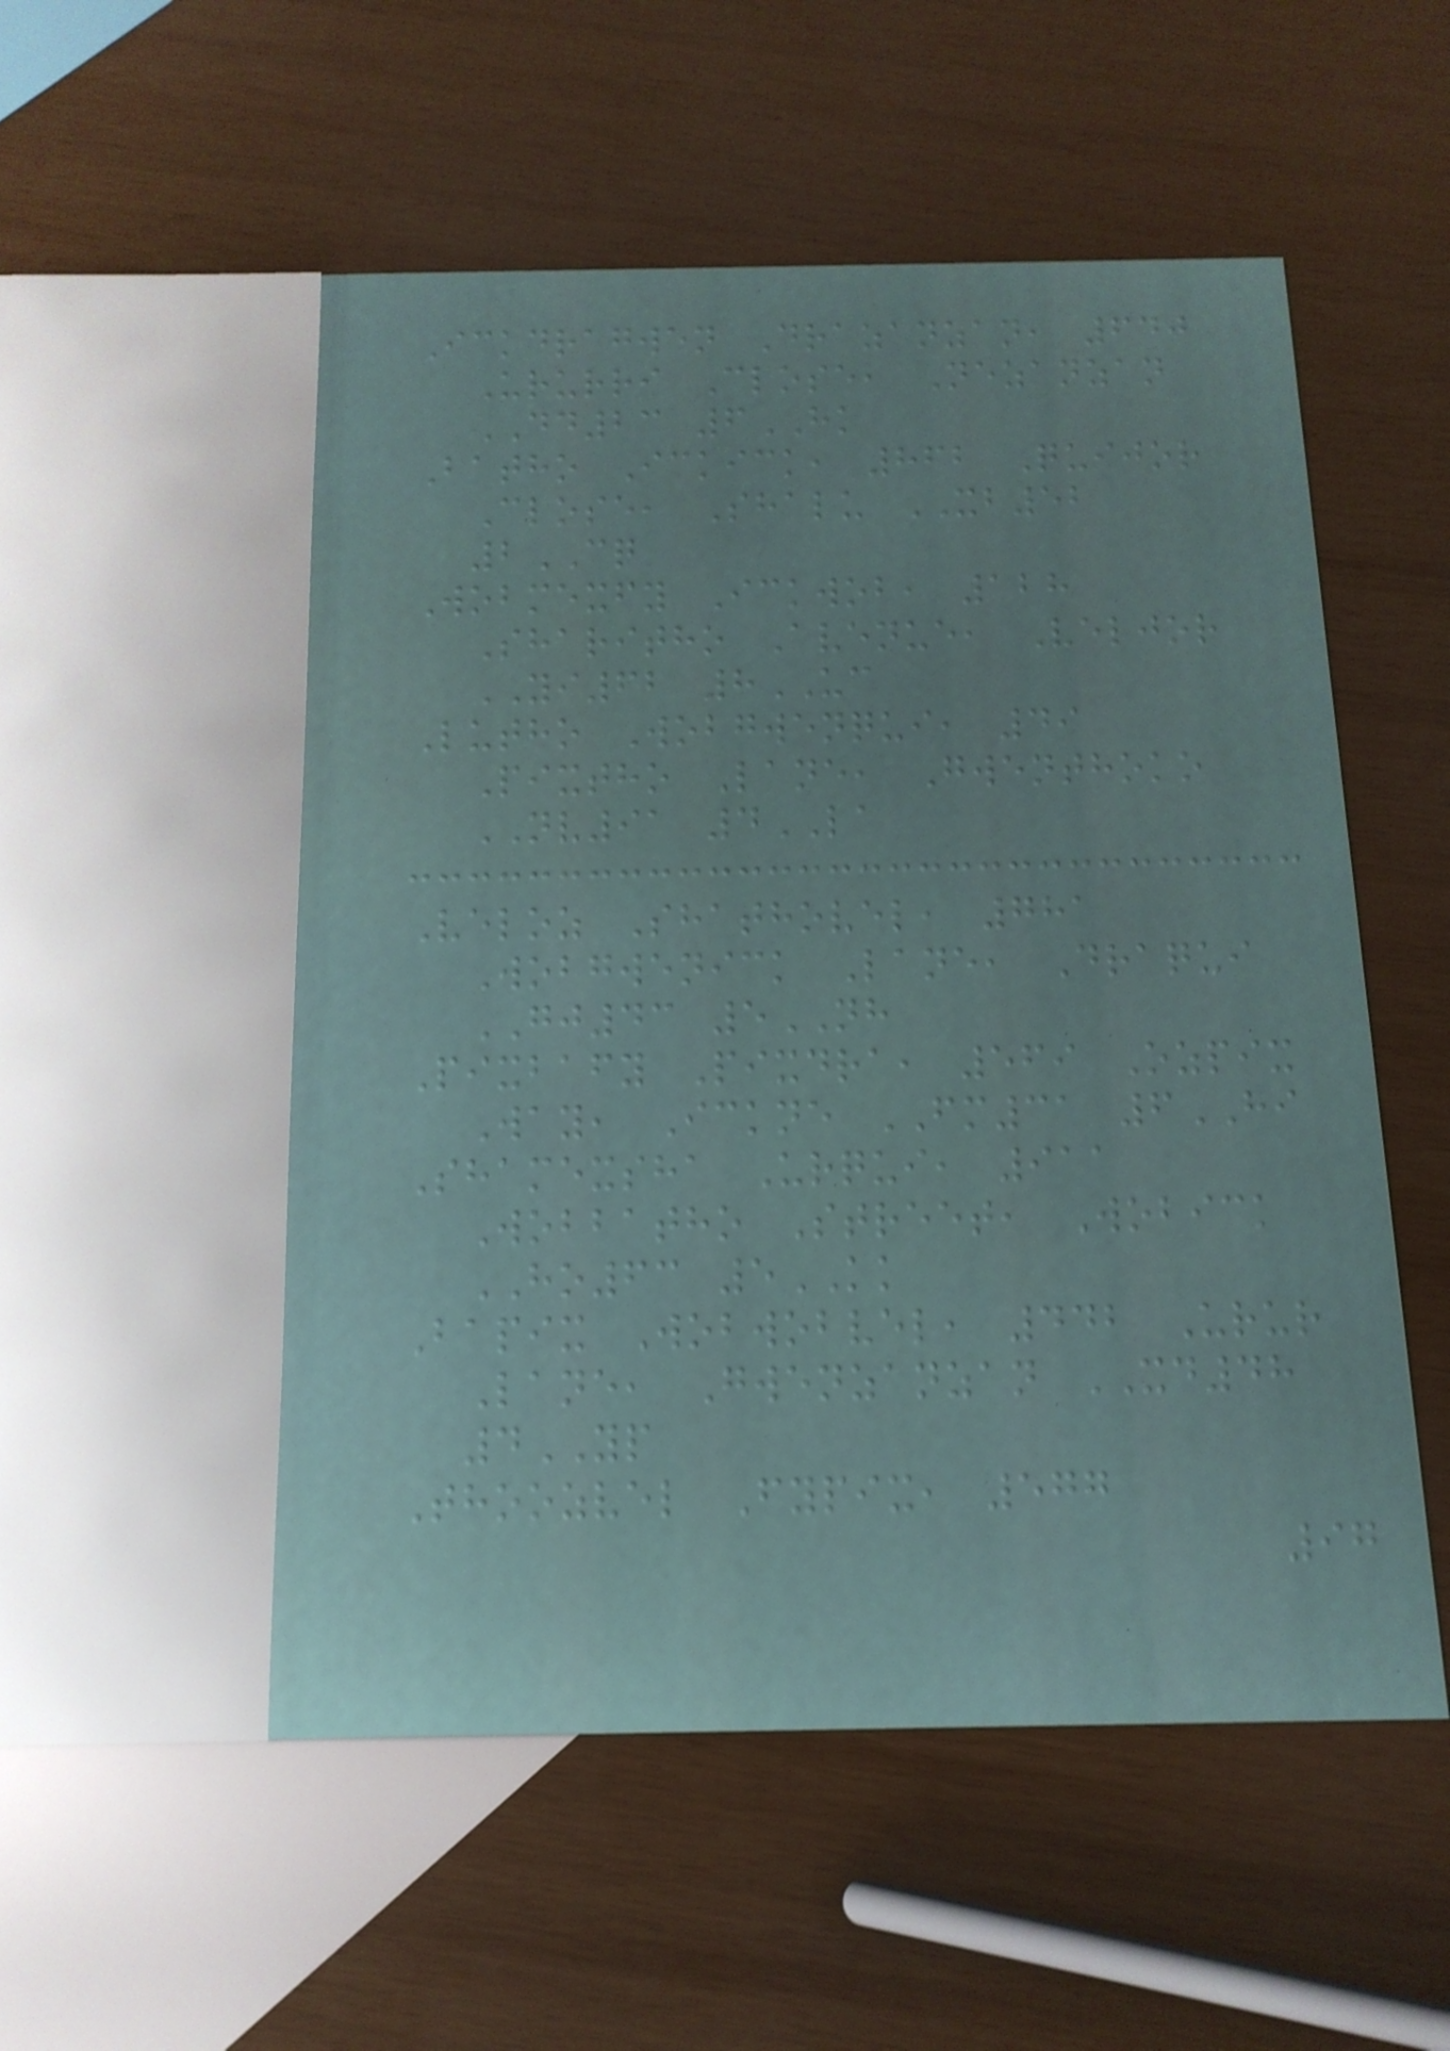Ickdragwen Drazanzan, 640
Ururri Close, Nezanzan
DD23 6HK
Batho Ickick, 862 Quijor
Close, Shalu XB52
2CQ
Wobmexfy Ickwob, 128
Sharitho Avenue, Veljor
YI62 8UC
Lutho Wobgwenqui, 49
Pixtho Lane, Gwenthoko
NV91 4LA
Veloz Shathovel, 781
Wobgwenick Lane, Draqui
GJ43 5NH
Pixbafy Pixdra, 569 Ozpix
Way, Ickne FM31 6HI
Shamexsha Urqui, 911
Wobbatho Street, Wobick
HO63 5KK
Bapix Wobwobvel, 442 Urur
Lane, Gwenzanzan XD48
4YP
Thoozvel Fypix, 577
97
